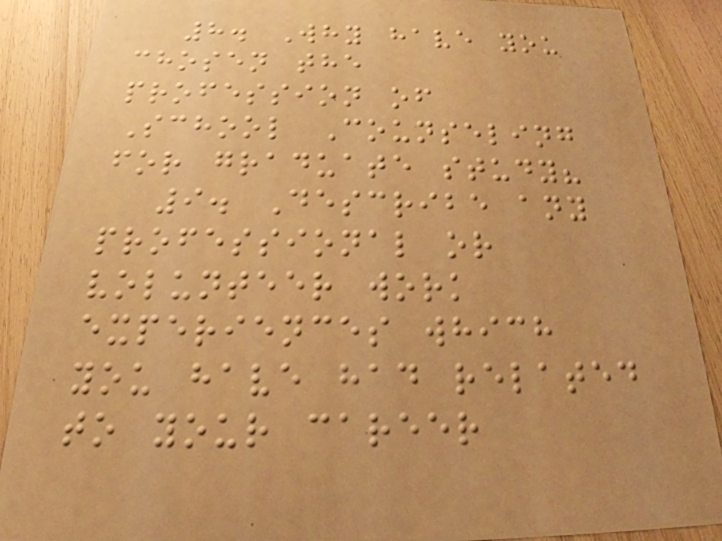8. Why have you
chosen the
profession of
School Counseling
for graduate study?
9. Describe any
professional or
volunteer work
experiences which
you have had related
to your career
